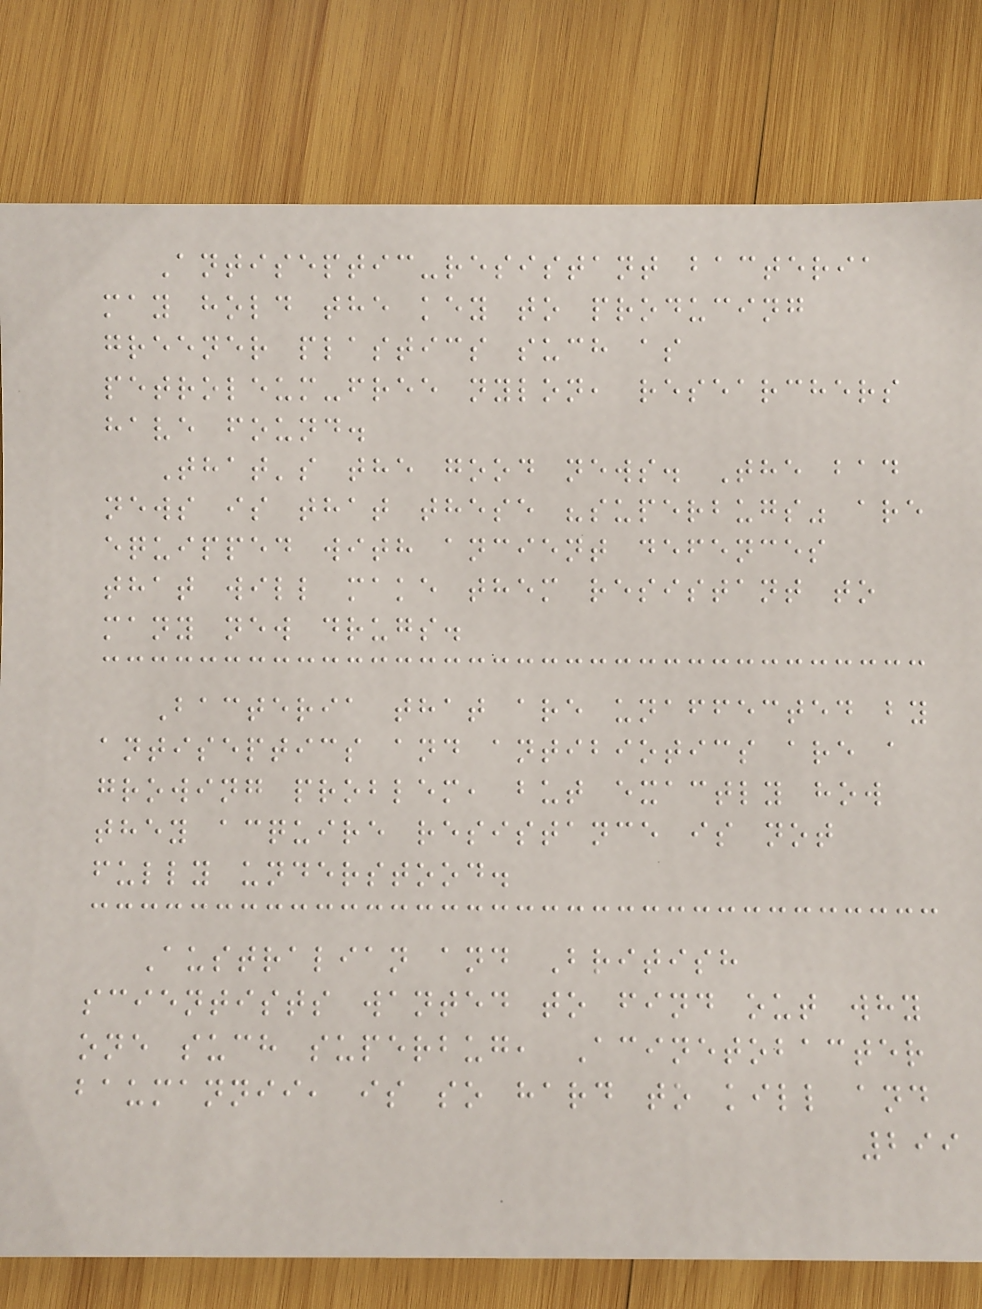Antiseptic-resistant bacteria
may hold the key to producing
greener plastics such as
petroleum-free nylon, researchers
have found.
That's the good news. The bad
news is that these "superbugs" are
equipped with ancient defences
that will make them resistant to
many new drugs.
Bacteria that are unaffected by
antiseptics and antibiotics are a
growing problem, but exactly how
they acquire resistance is not
fully understood.
Australian and British
scientists wanted to find out why
one such superbug, Acinetobacter
baumannii, is so hard to kill and
299
